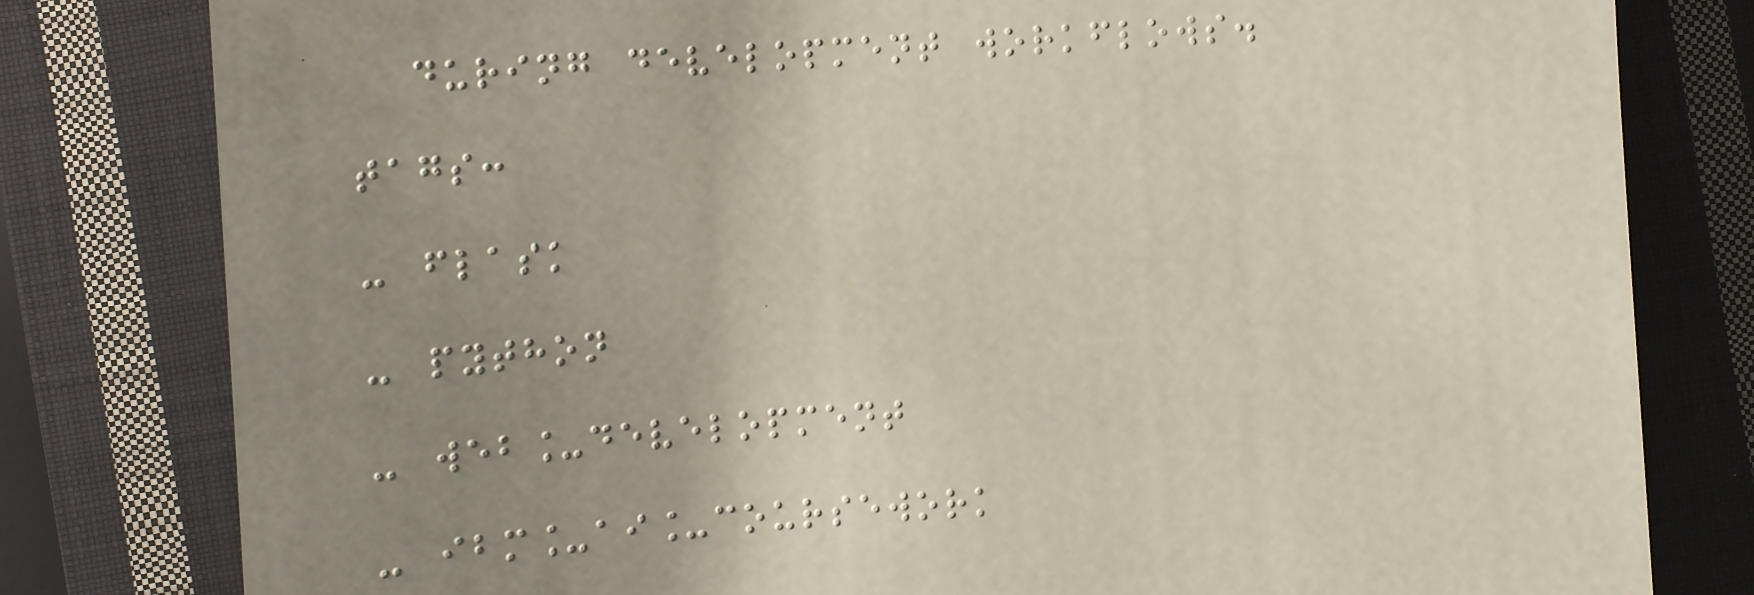during development workflows.
tags:
- flask
- python
- web_development
- ibm_ai_coursework
